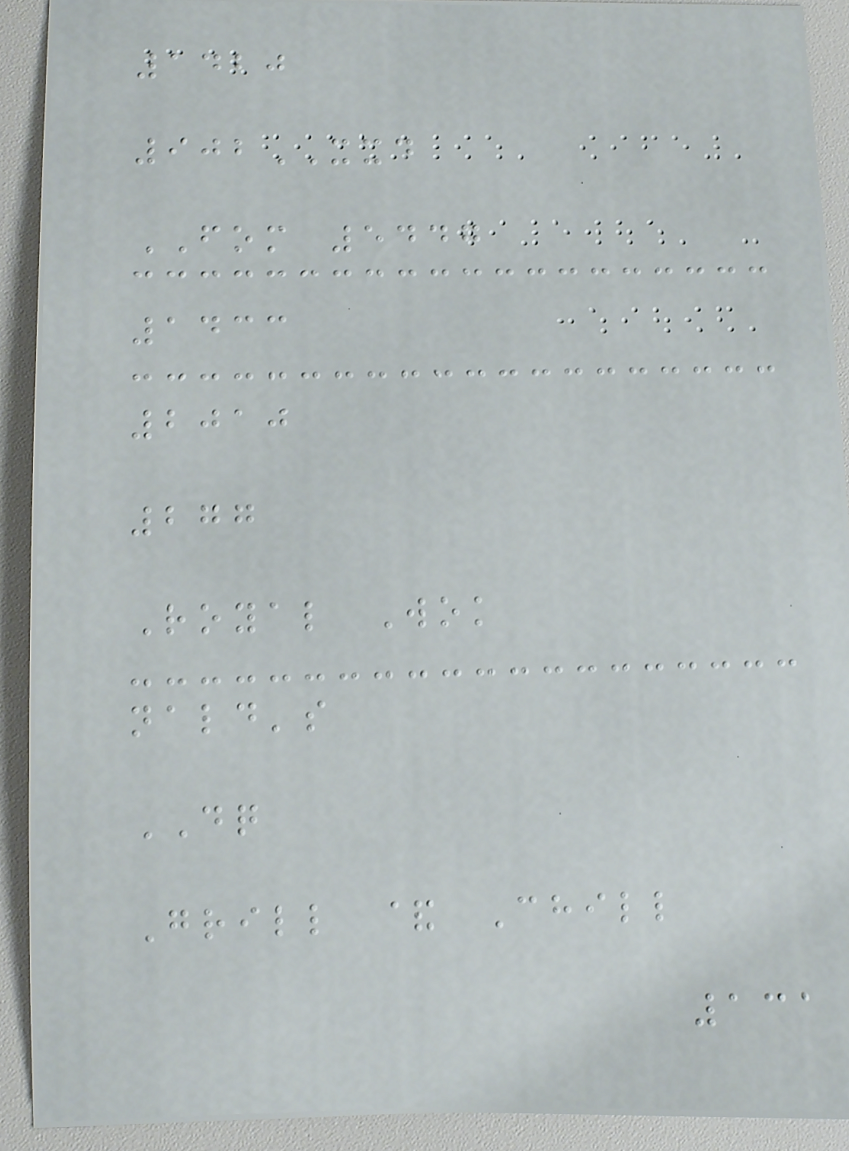1420
902XXD
FOM 5447
1433
2010
277
Royal Wok
nald's
DQ
Grill & Chill
131
